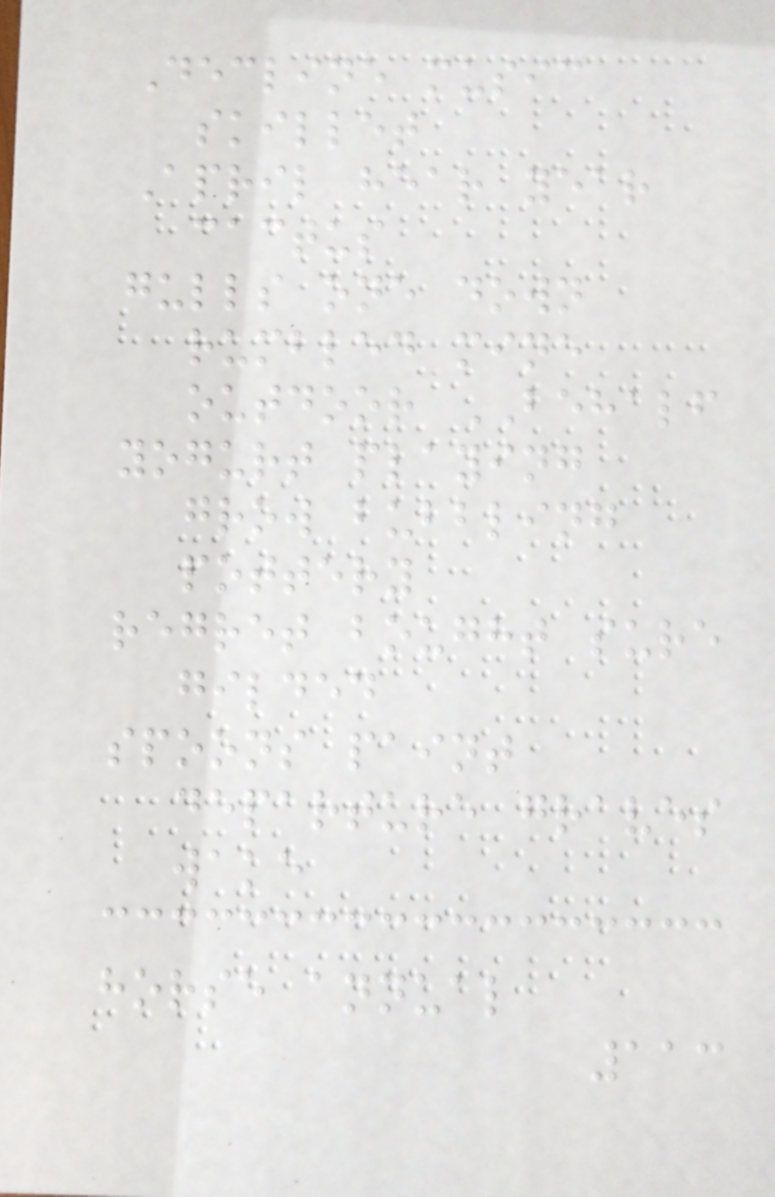Decline music
skillet
April hear year
cactus
gulls one down
rumbled mine
outdoor BEHALF
yogurt playing
grow bubbling
pottery
regret bought sure
gilded
spoons paint
departure graves
wake
horse annual
113
